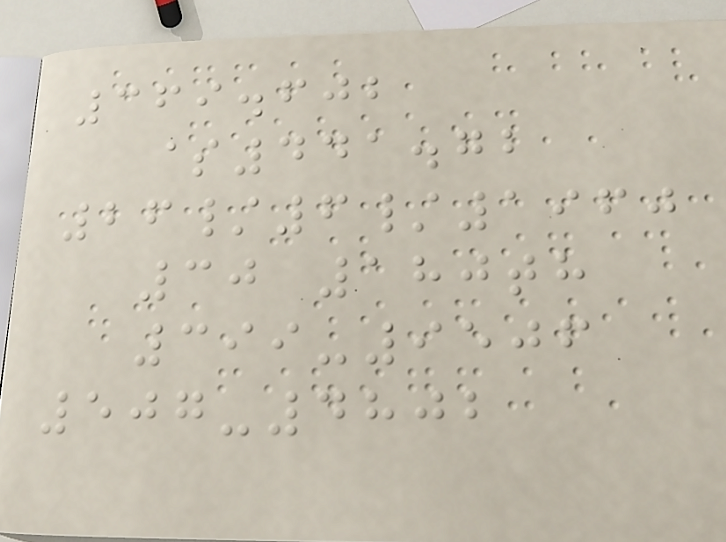369.602
$441.72
26/6/1960
30 180th
399-9506
507-4802
